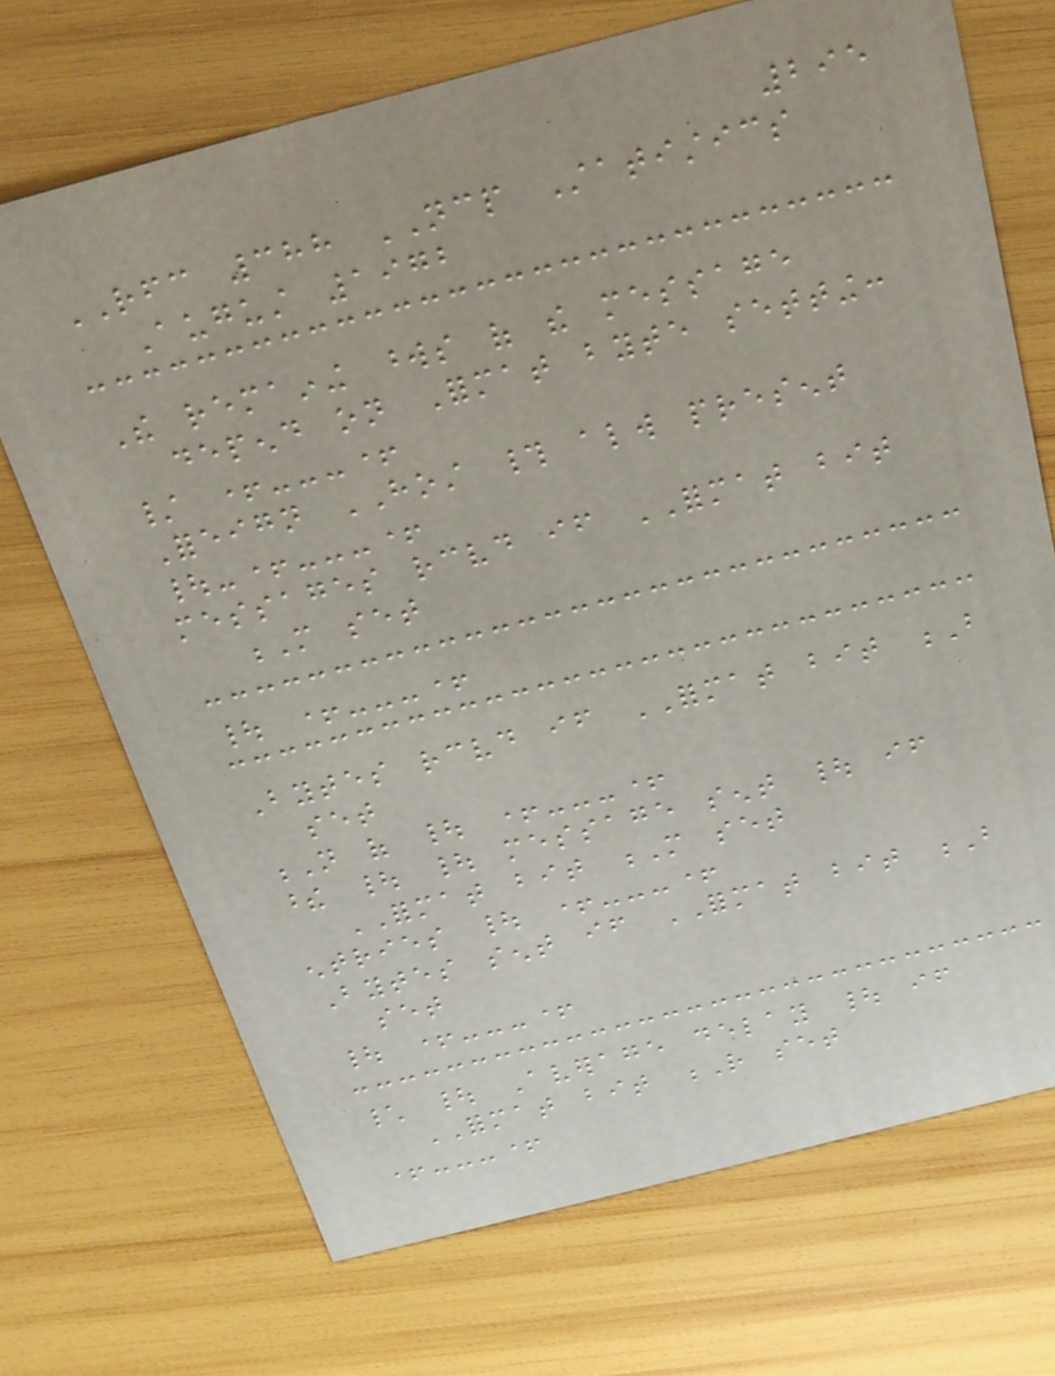295
RFC 388 NCP Statistics
August 1972
The remaining words of the message
depend on Format byte setting:
/ +---+
Foreign HOST # always present
|-+---+
messages received if FORMAT bit
M set
| +---+
Bytes received if FORMAT bit B
set
N of | +---+
these | | message sent | if
FORMAT bit M set
entries | +---+
Bytes sent if FORMAT bit B
set
| +---+
\ | Average delay | if
FORMAT bit R set
+---+
